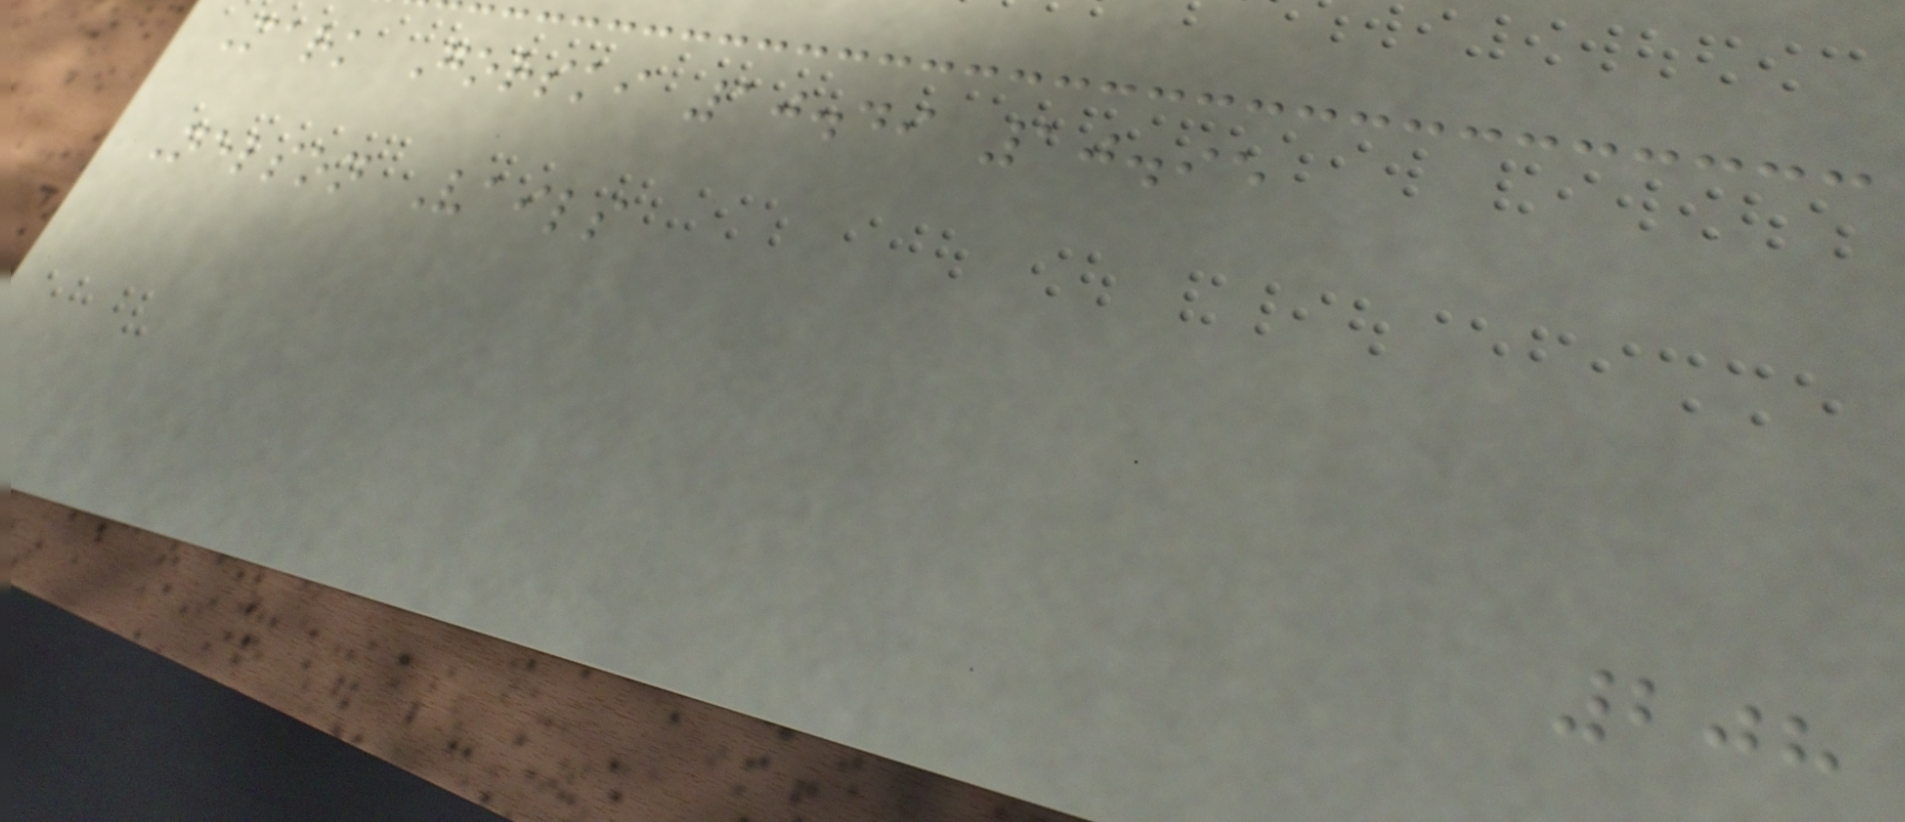Mark Gorski 10.49 10.95
Nelson Vails
208
